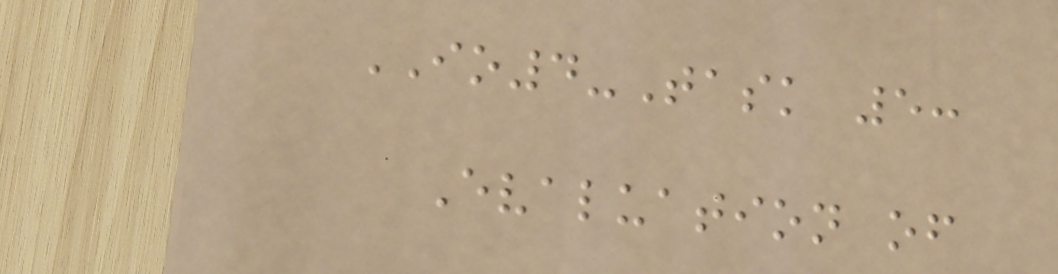IO4-Task 5:
Evaluation of
